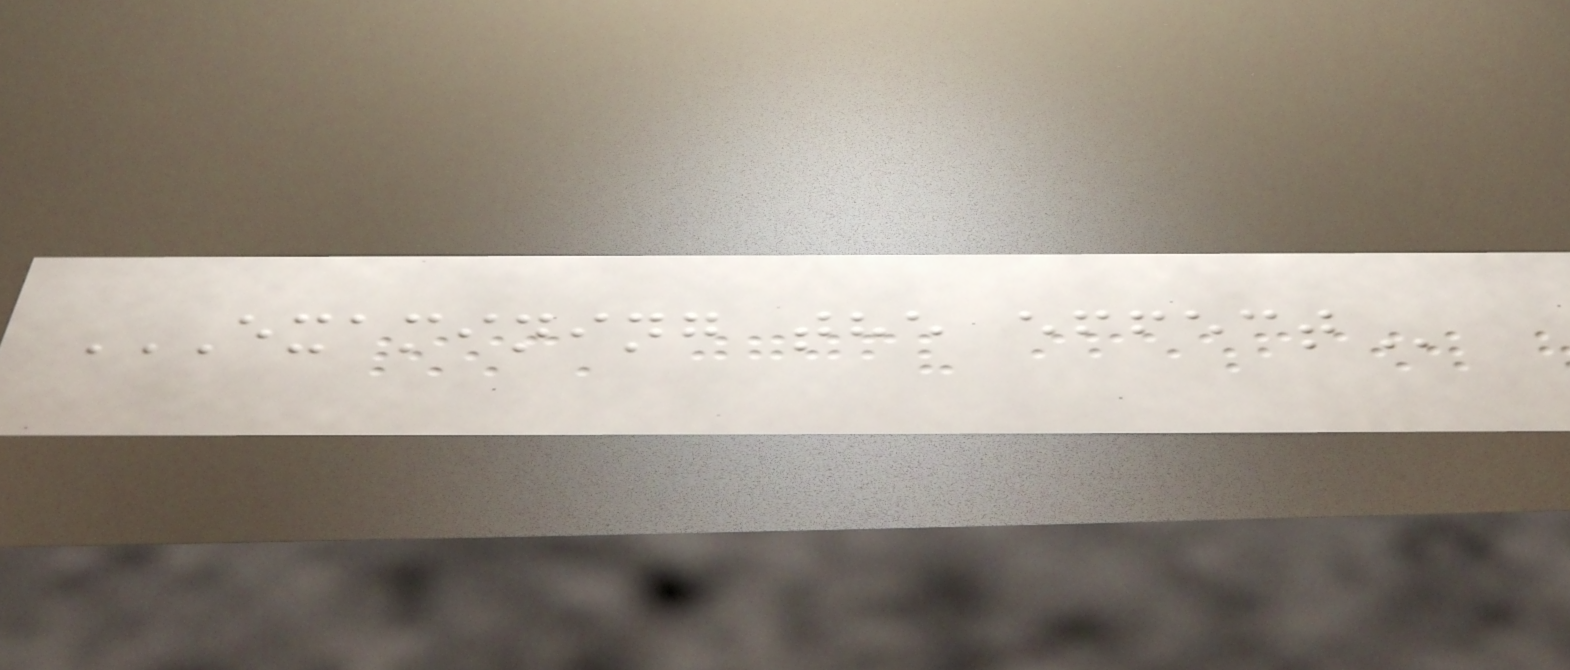EXAMINING THE EFFECT
